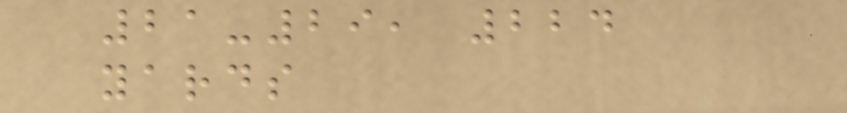21-29, 224
yards
